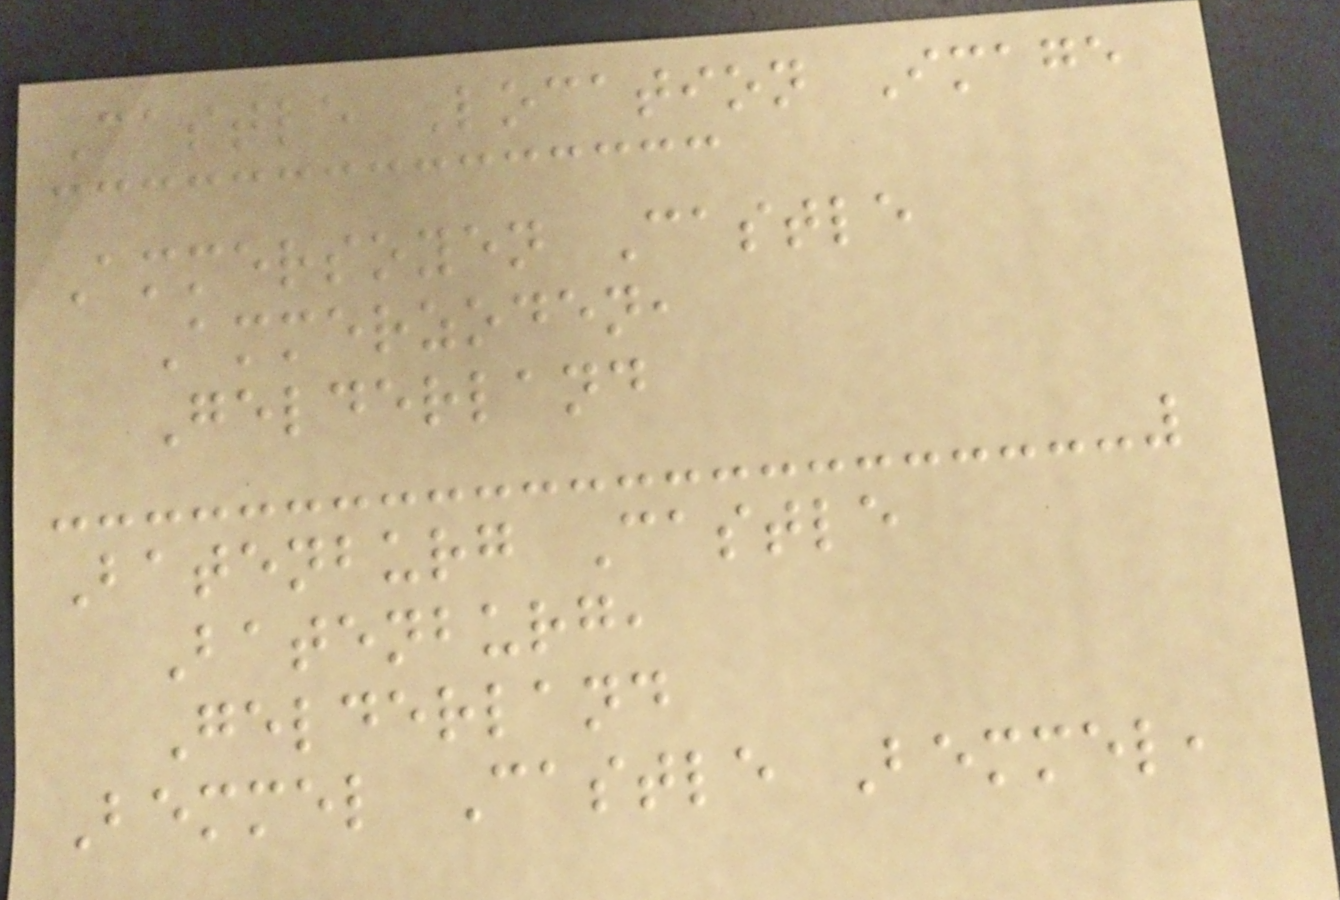Castle Location Image
Ammersoyen Castle
Ammerzoden,
Gelderland
Batenburg Castle
Batenburg,
Gelderland
Bemmel Castle Bemmel,
